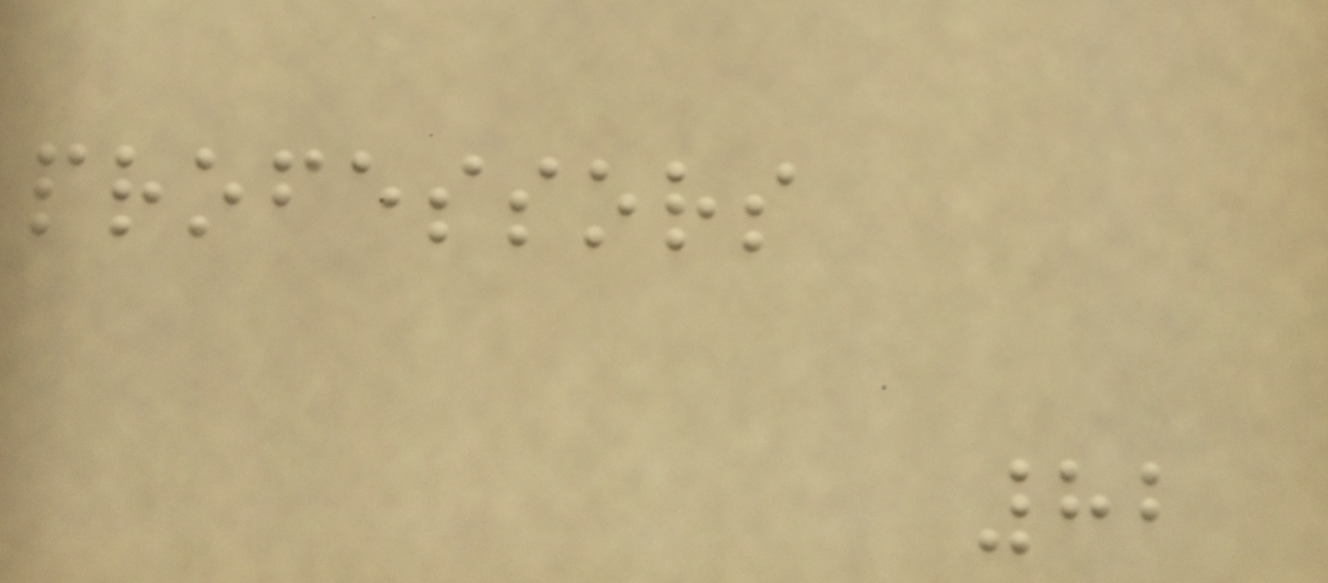professors
82
